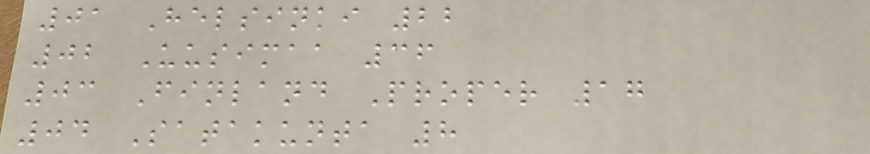01 Helsinki 22
02 Uusimaa 36
03 Finland Proper 17
04 Satakunta 8
